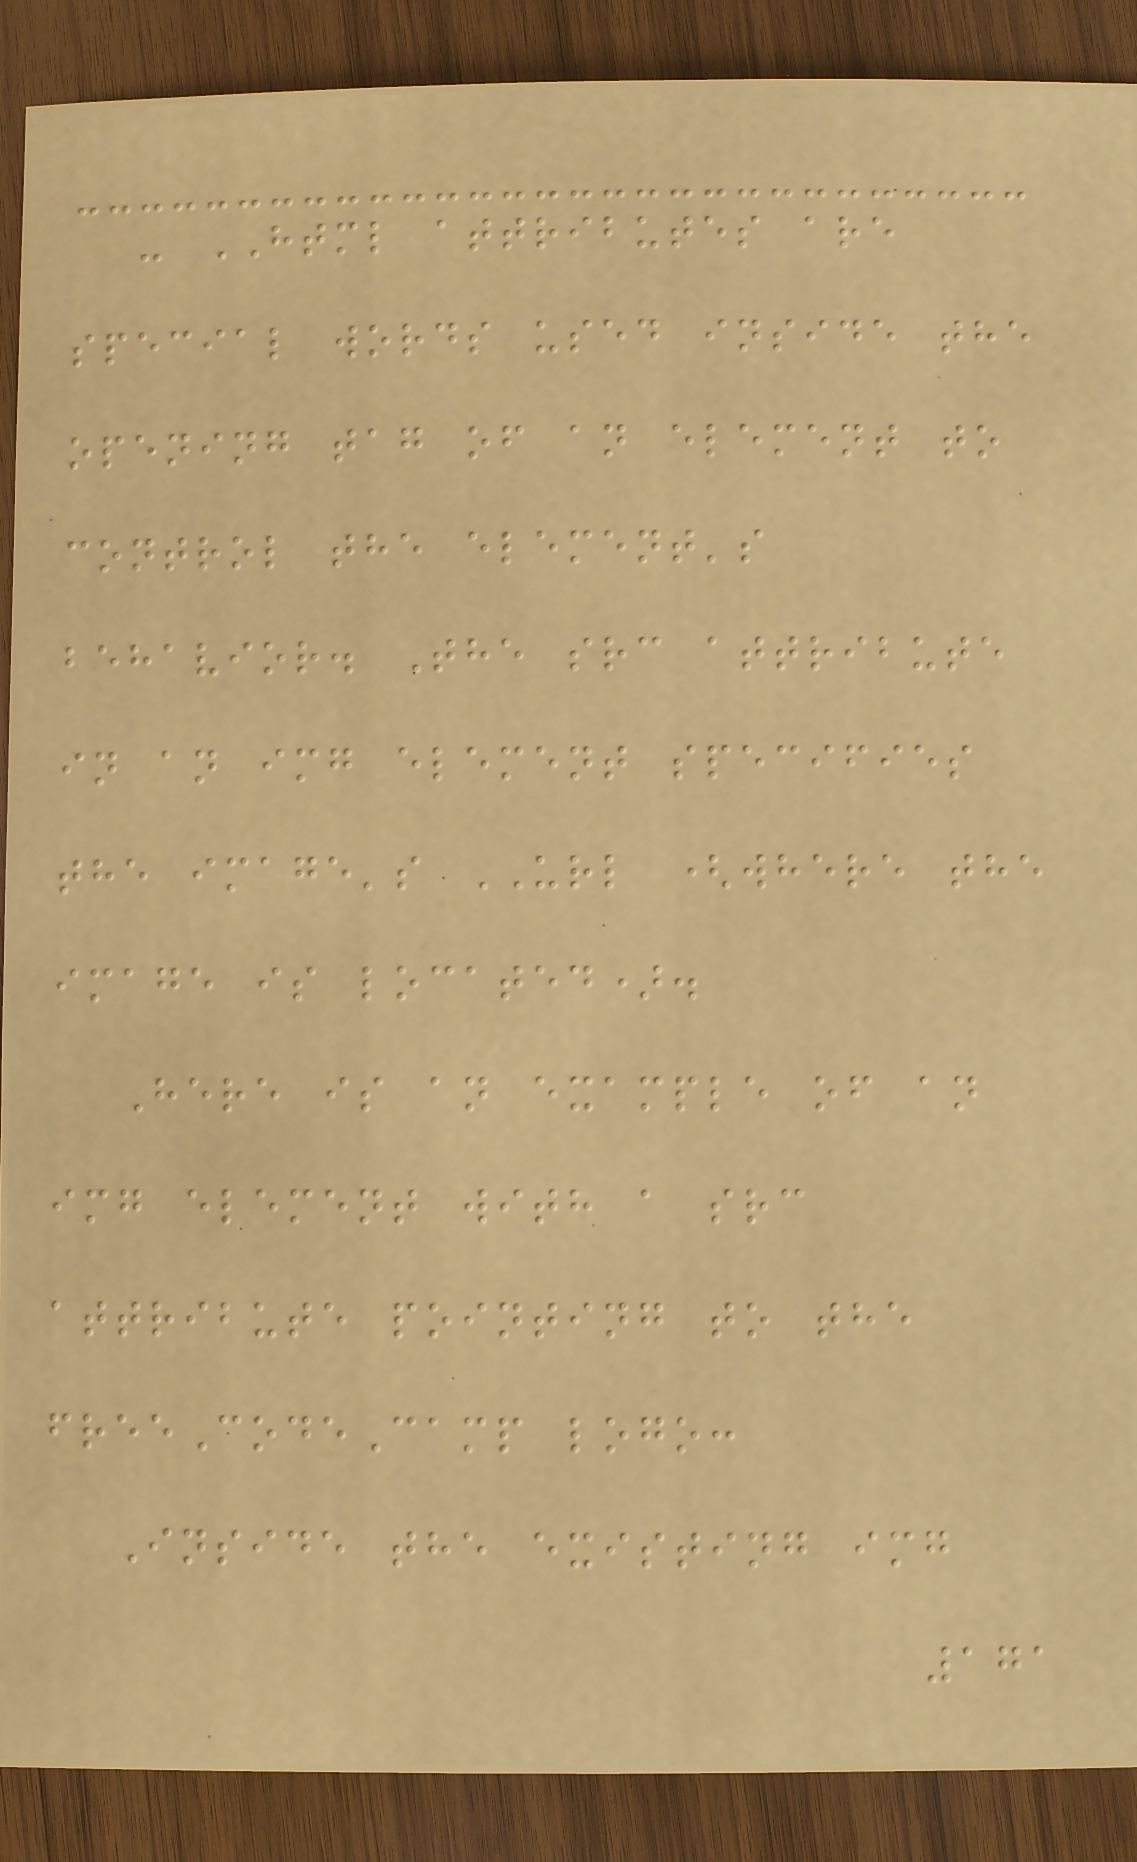- HTML attributes are
special words used inside the
opening tag of an element to
control the element's
behavior. The src attribute
in an img element specifies
the image's URL (where the
image is located).
Here is an example of an
img element with a src
attribute pointing to the
freeCodeCamp logo:
Inside the existing img
171
